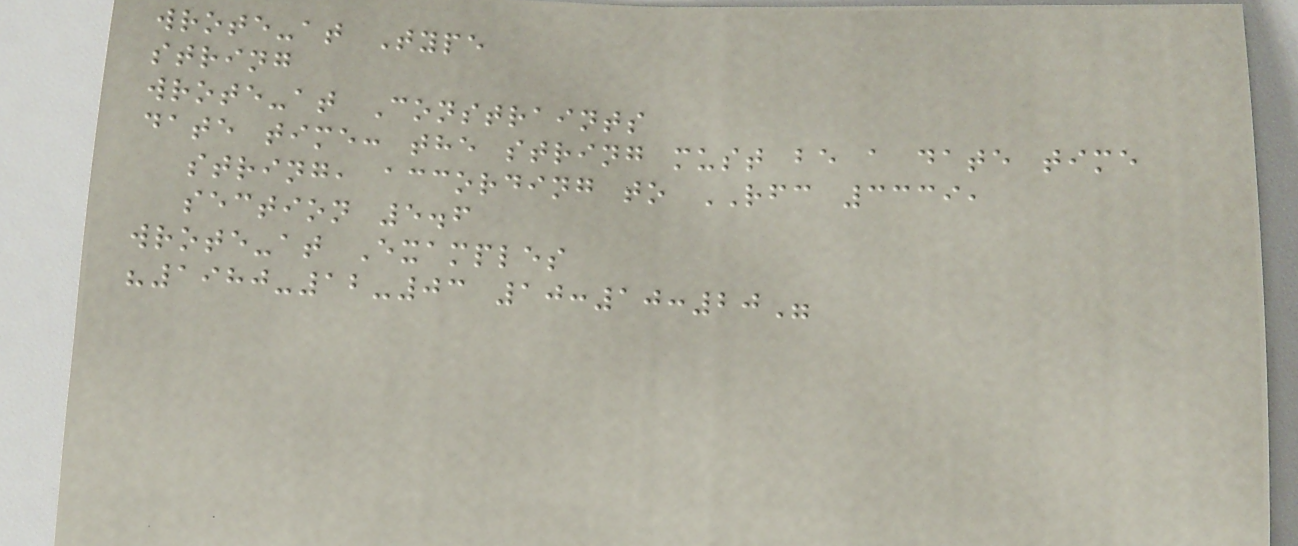wrote-at Type
string
wrote-at Constraints
date time: the string must be a date time
string, according to RFC 3339,
section 5.6
wrote-at Examples
"1980-12-03 10:10:20"
